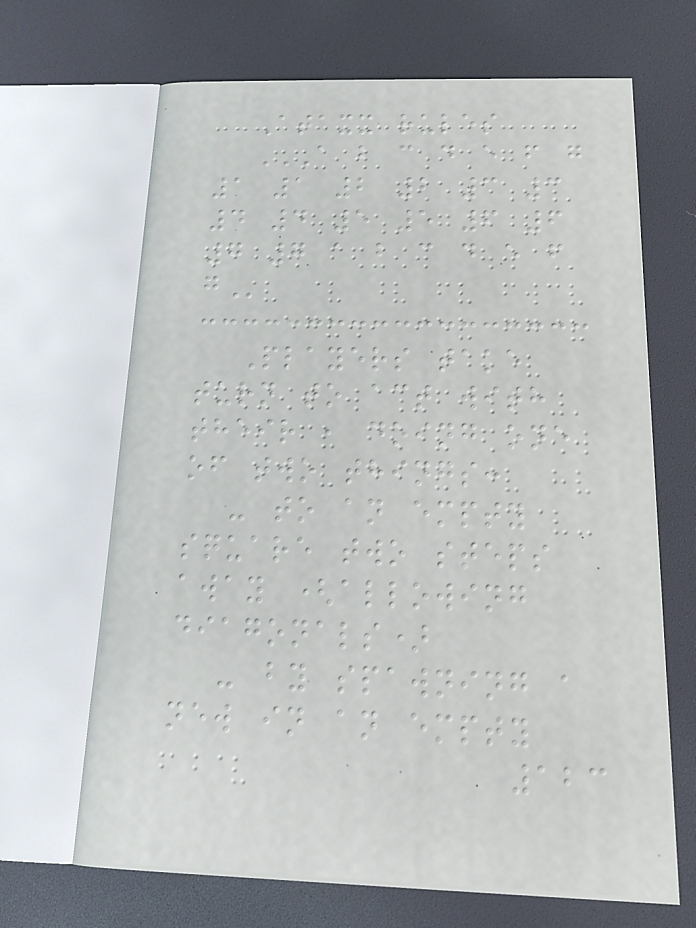Ataxx rules
A B C D E F G
1 1 2 2 3 3
4 4 5 5 6 6
7 7 A B C D E F
G
Players take
turn to act with
their , doing one
of two things:
- to an empty
square two steps
away (allowing
diagonals)
- by spawning a
new in an empty
123
